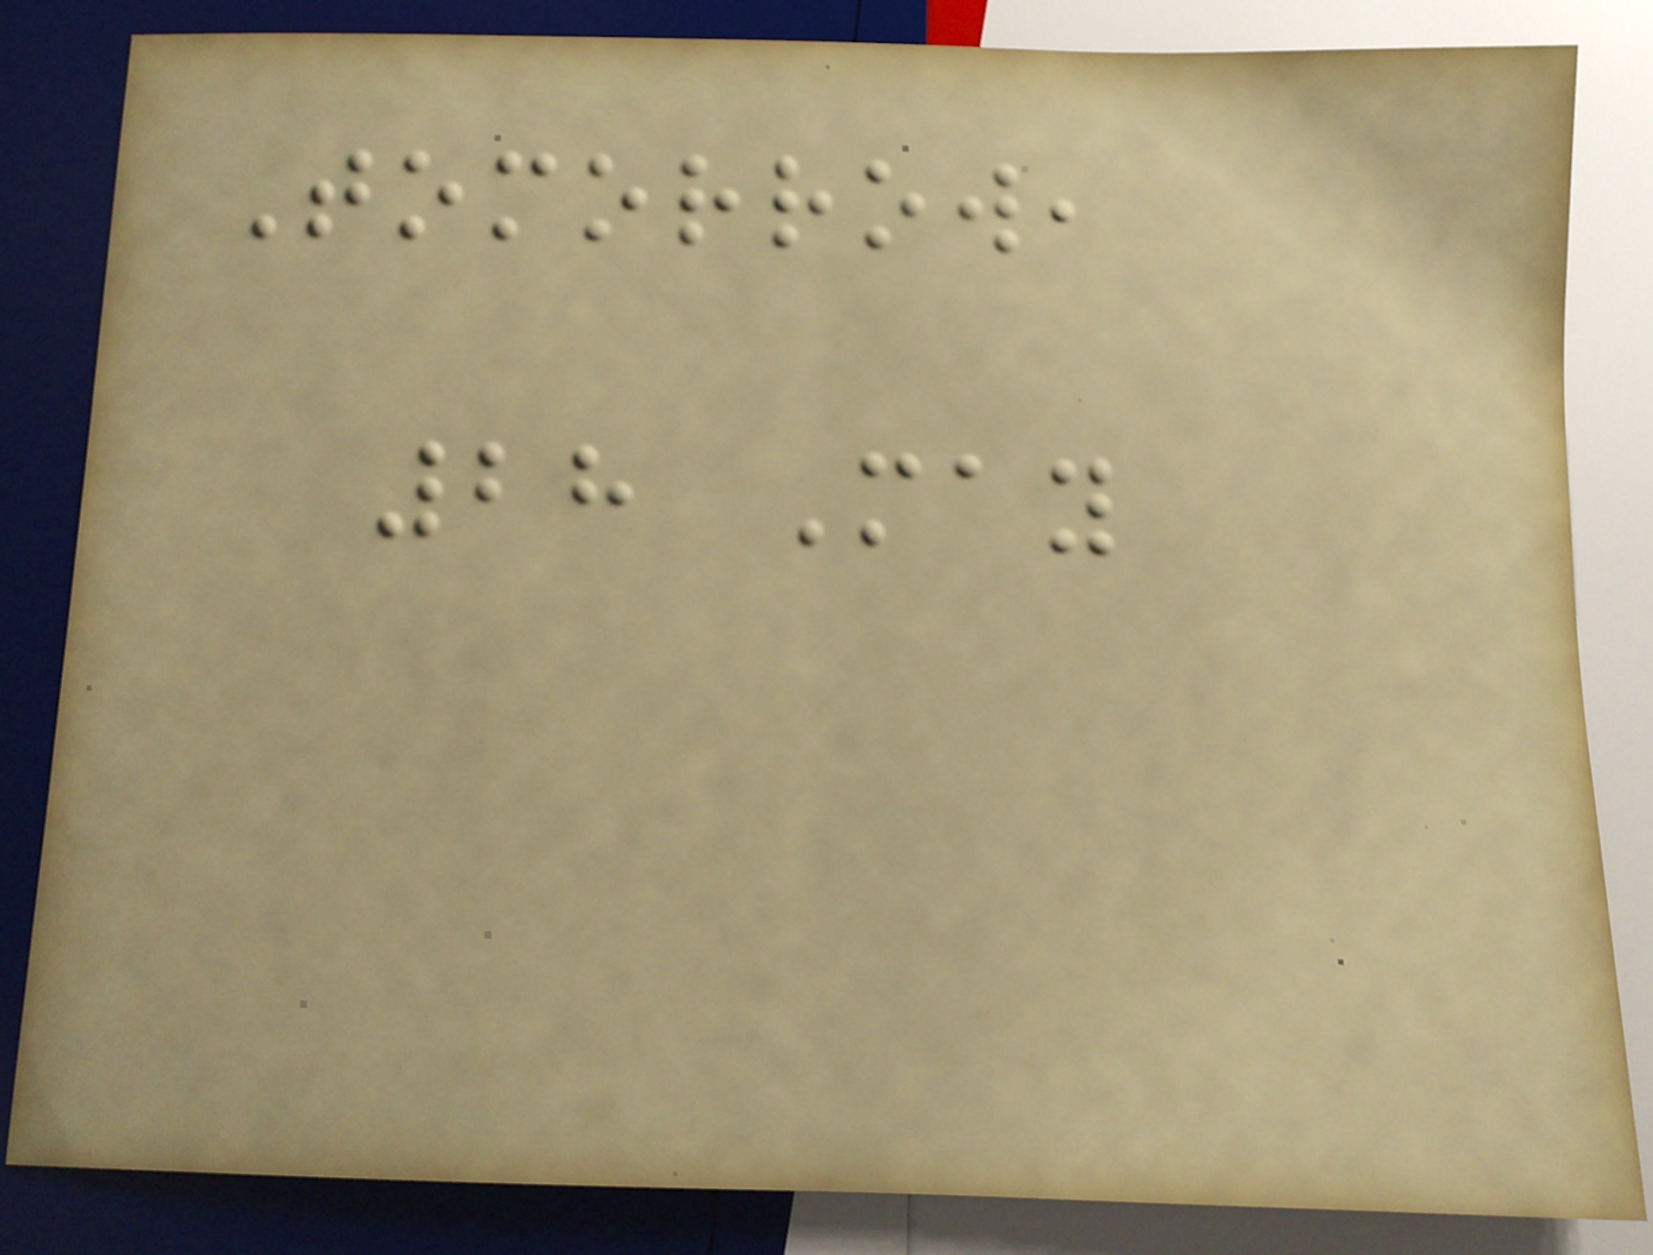Tomorrow,
28 May
